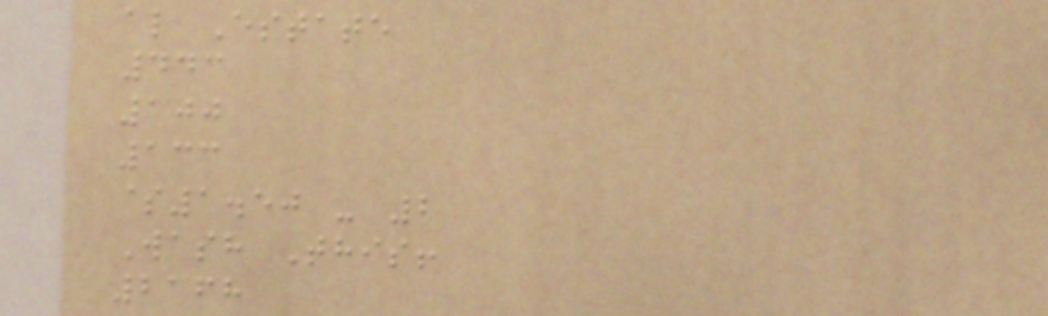al Estate
443
100
133
$1.50 - 2
Wash This!
2168
